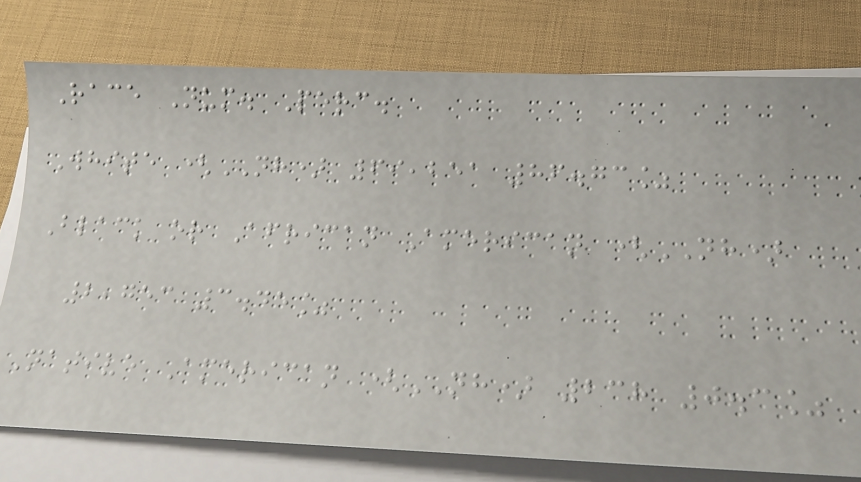Race Num. Perc.
White (NH) 69,251 86.73%
Black or African American (NH)
2,753 3.45%
Native American (NH) 238 0.3%
